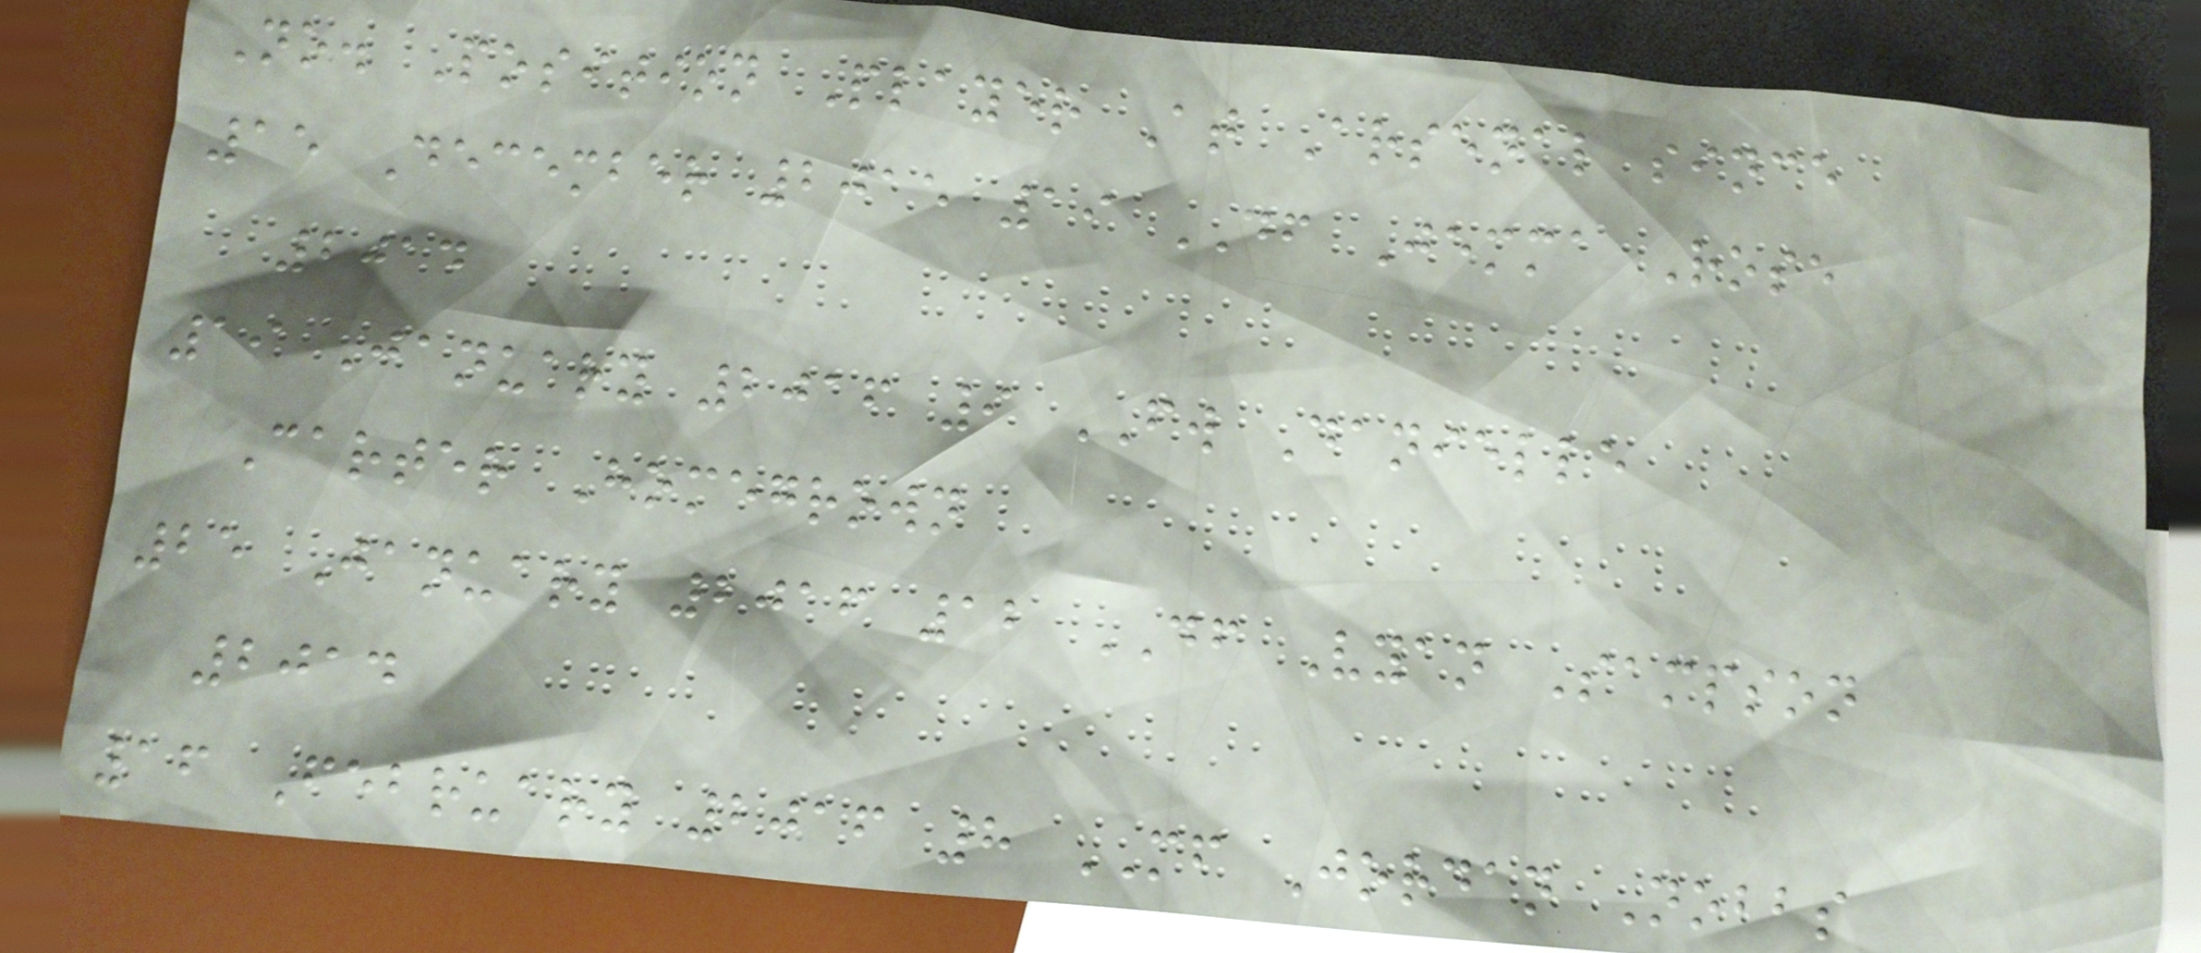No. Position Player At Arsenal since
15 December 2015 19 DF Jemma Rose
2014
19 January 2016 9 FW Danielle
Carter Homegrown
25 January 2016 12 DF Vyan Sampson
2014
16 February 2016 8 MF Jordan Nobbs
